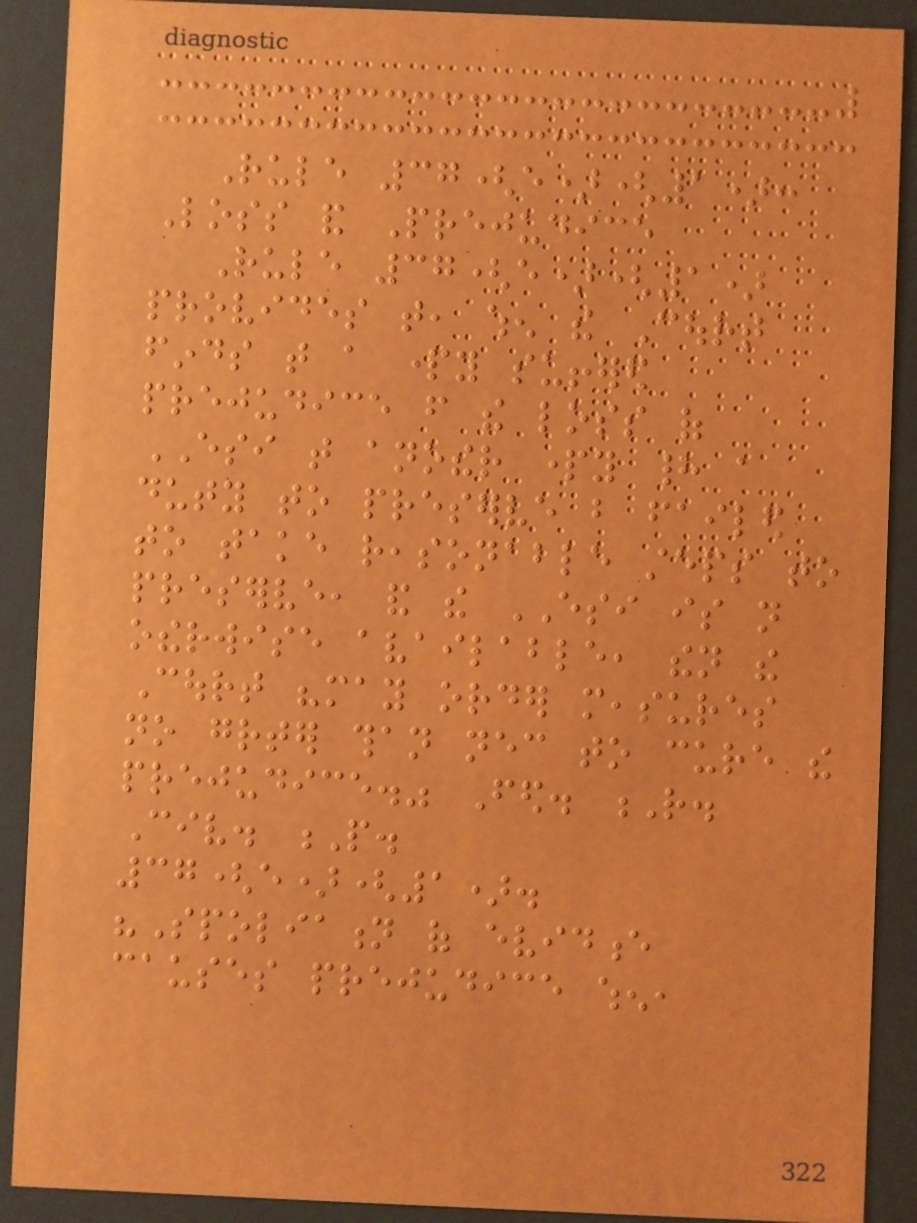Rule 37(e)(1):
Loss and Prejudice
Rule 37(e)(1)
provides that, when the Court
finds that a party suffered
prejudice from the loss of
ESI that another party had a
duty to preserve but failed
to take reasonable steps to
preserve, and the ESI is not
otherwise available, then the
Court "may order measures
no greater than necessary to cure the
prejudice." Fed. R.
Civ. P.
37(e)(1).
"Spoliation of evidence
causes prejudice when,
